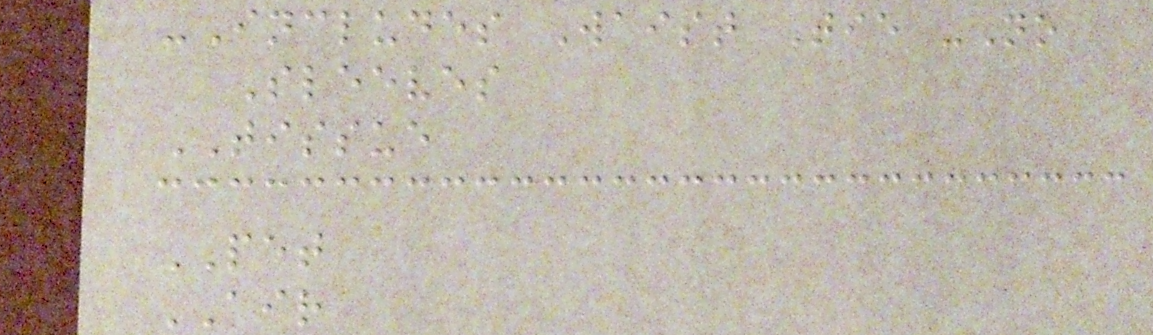-Includes Waist Tie -No
Sleeves
TISSUE
PET
AIR
